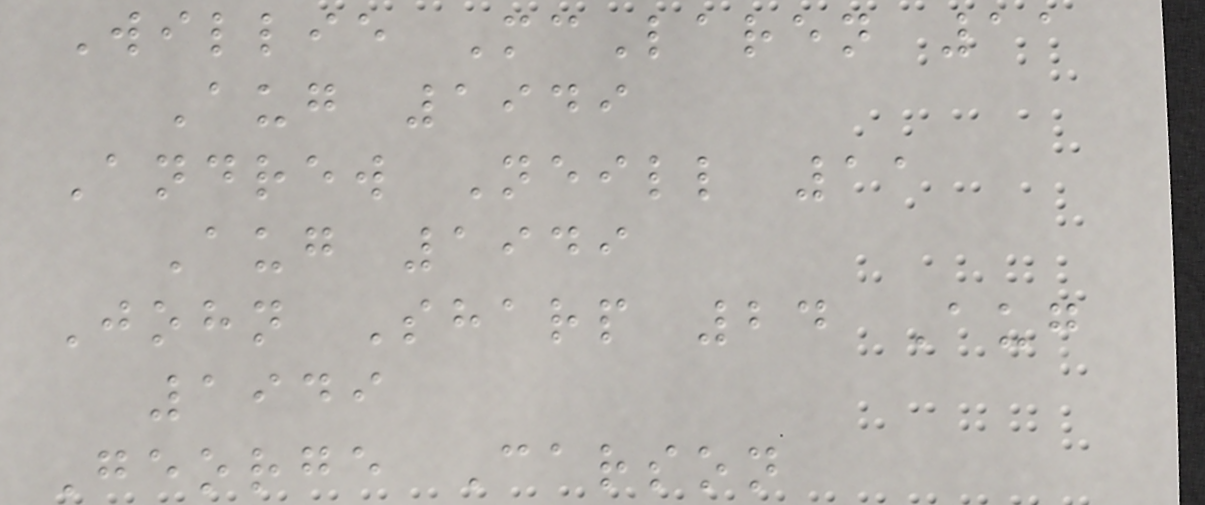Willie McLaren 11
Aug 1949
Andrew Neill 11
Aug 1949
John Sharp 24 Aug
1949
George Carson
